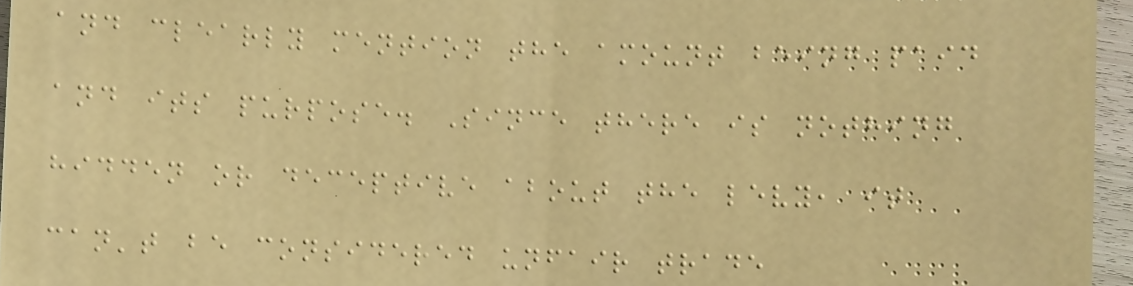and clearly mention the amount being paid
and its purpose. Since there is nothing
hidden or deceptive about the levy, it
can't be considered unfair trade
